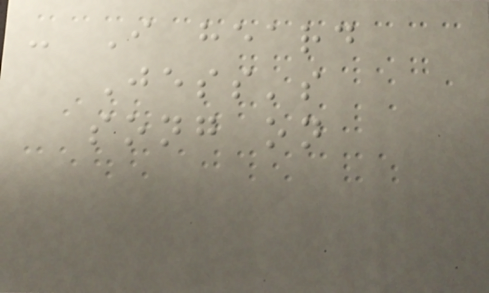- I heard
Jess's
song on
